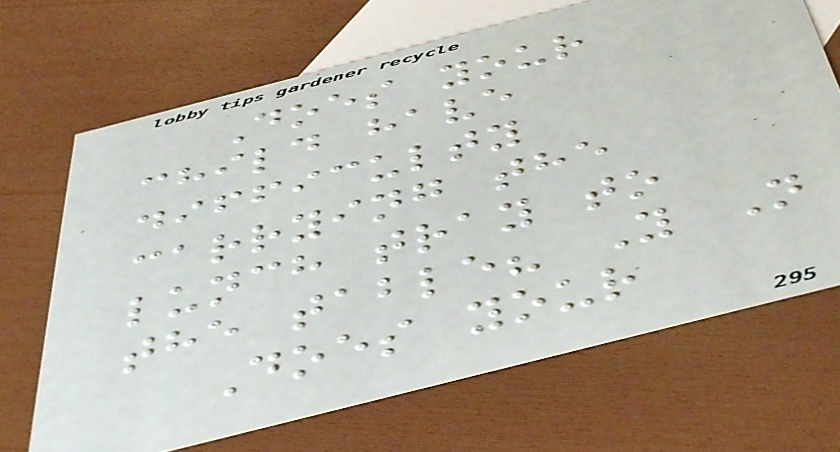Does your
child have
difficulty
carrying the
lunch tray to
the table? Y N
Does your
